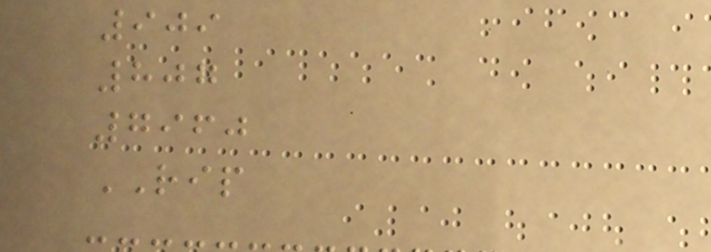909
807
7960
RIP
